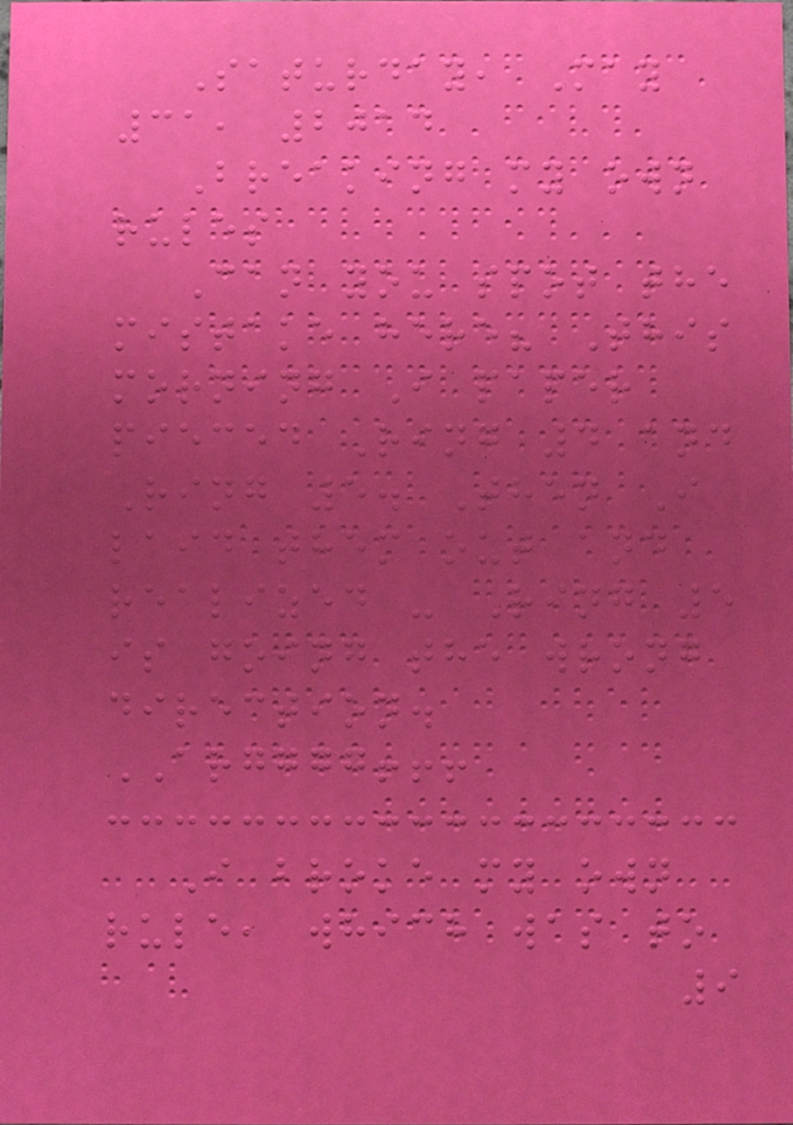Saturday, May
31, 2014
Breaking my own
rules
Can you spot the
mistake here? This
morning I paper
pieced Ring 4 and
Ring 5. Then I
laid them out and
realized - Ring 5
is going the wrong
direction.
ARGGGG!!!
I broke my own
rule, which was to
9
